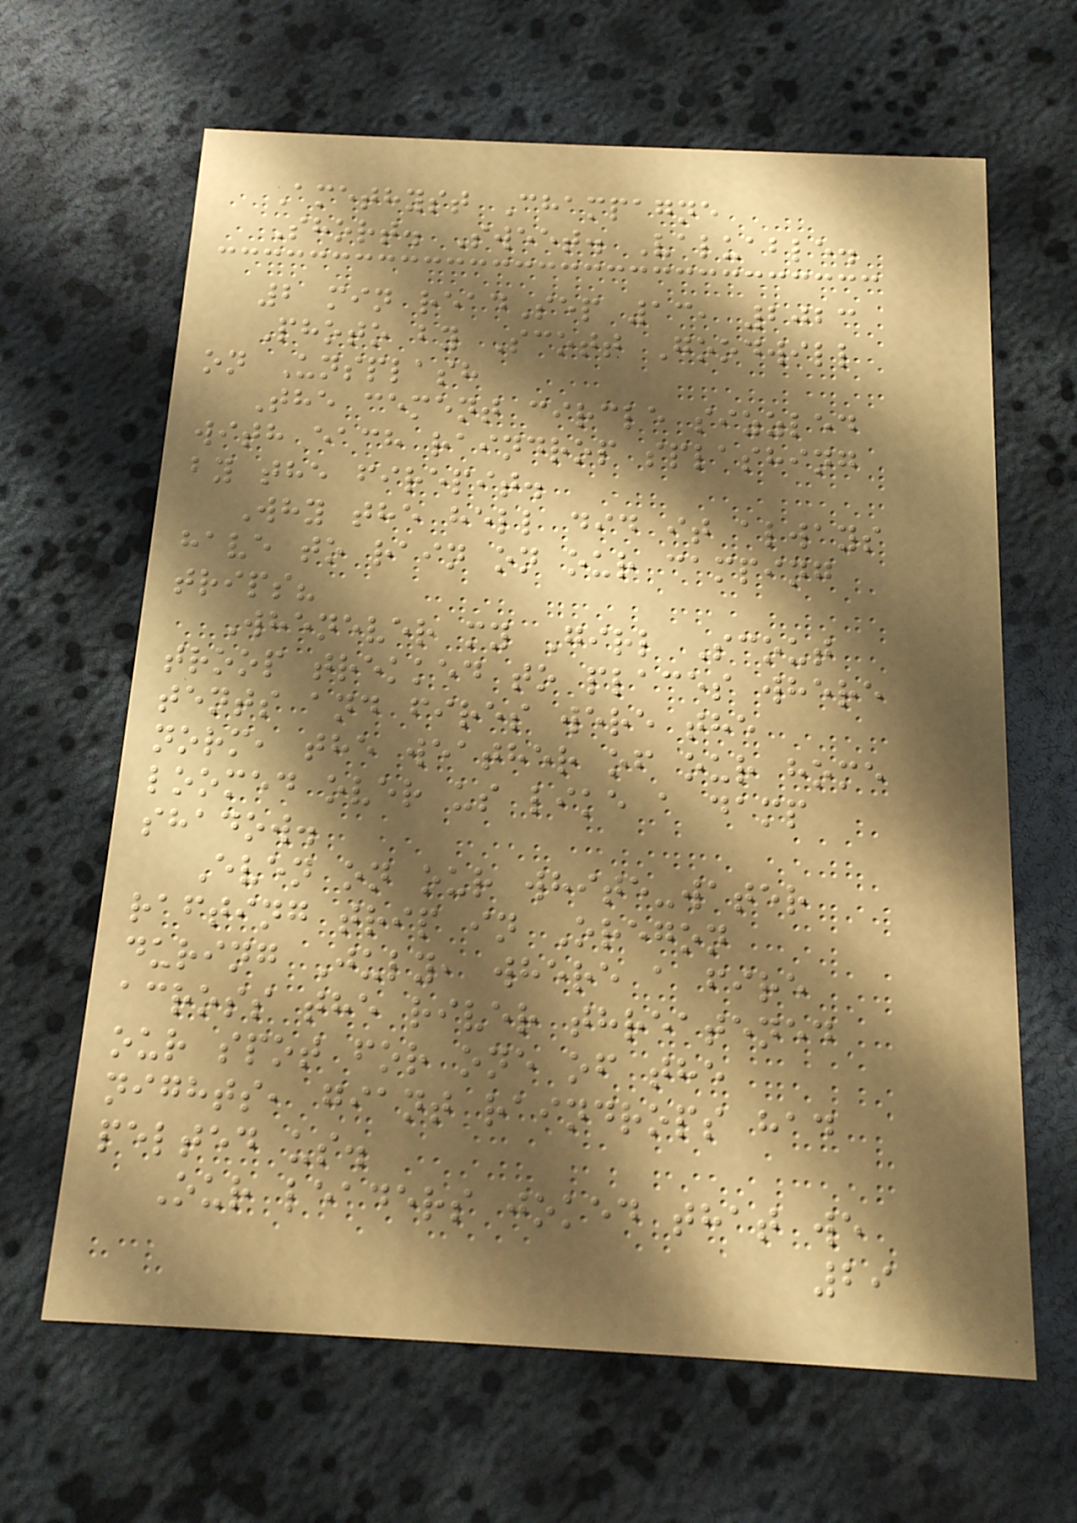Amethyst Champagne
Short. Sweet. Valuable.
2 min readSep 13, 2023
Photo by Scott Goodwill
on Unsplash
The cement circle sizzled
with each raindrop splashing
by the firepit.
Why the hell did it always
have to rain on our camping
trips?
Whenever my Girl Scout
troop trekked to places where
tents and fires were the
norm, the weather of our home
loomed over us like a damp
shadow.
Even on our white-water
rafting trip in Oregon
during July, where a fire
across the river threatened
our spot for one of the
nights, giant raindrops had
pelted us.
Our leaders joked that we
29
